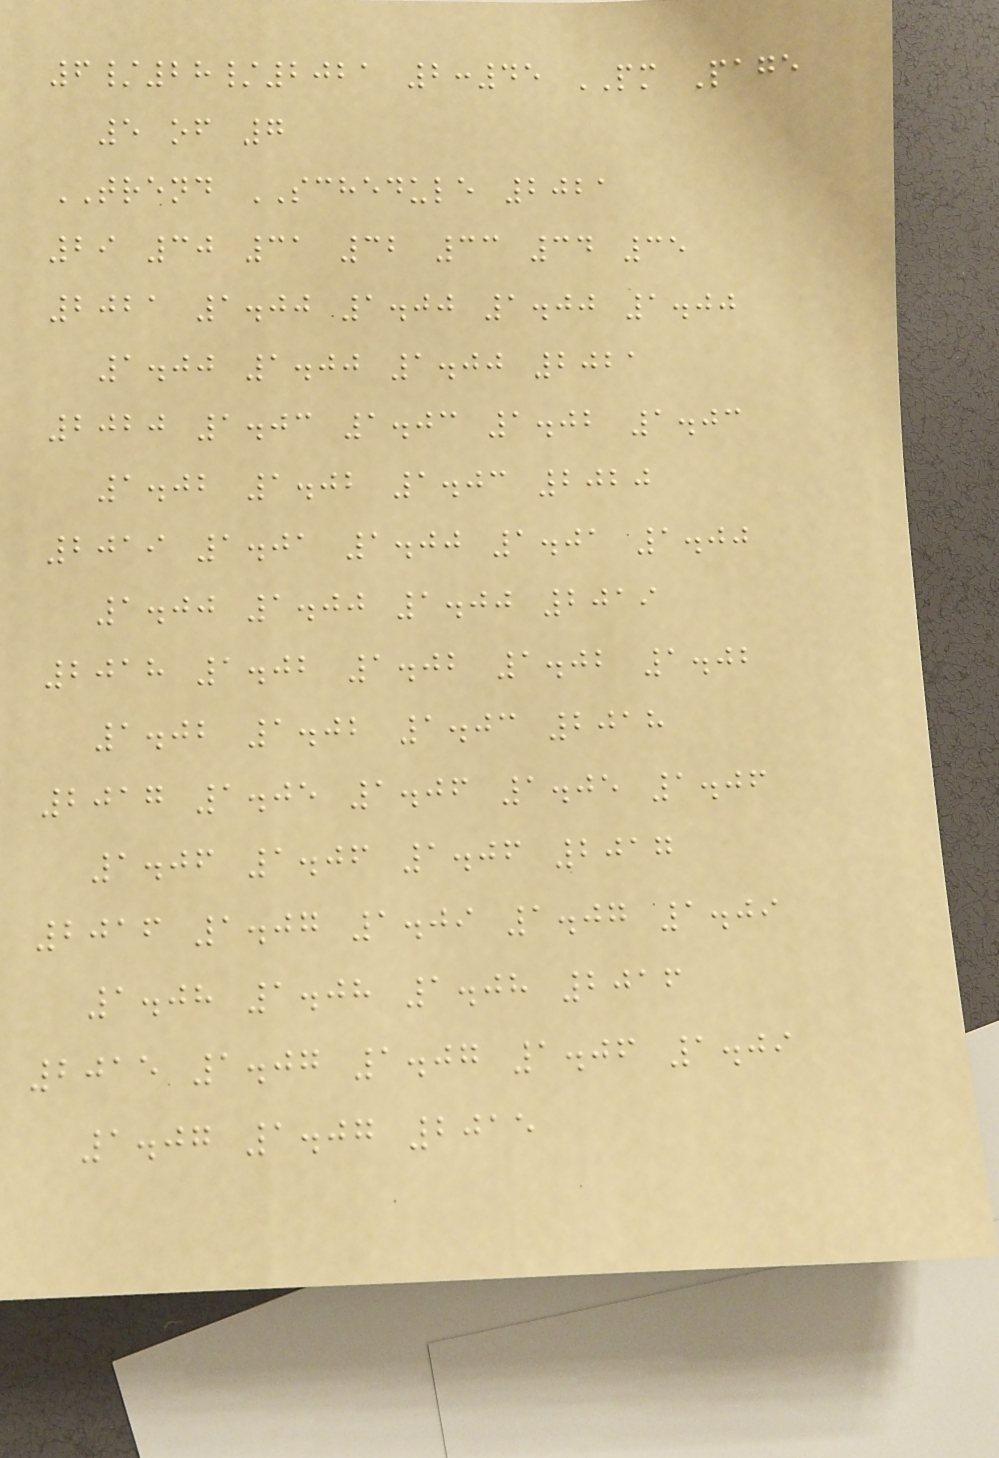6/28/2021 2:45 PM Page
5 of 7
TREND SCHEDULE 2021
29 30 31 32 33 34 35
2021 1.00 1.00 1.00 1.00
1.00 1.00 1.00 2021
2020 1.03 1.03 1.02 1.03
1.02 1.02 1.03 2020
2019 1.01 1.00 1.01 1.00
1.00 1.00 1.00 2019
2018 1.02 1.02 1.02 1.02
1.02 1.02 1.03 2018
2017 1.05 1.06 1.05 1.06
1.06 1.06 1.06 2017
2016 1.07 1.09 1.07 1.09
1.08 1.08 1.08 2016
2015 1.07 1.07 1.06 1.09
1.07 1.07 2015
